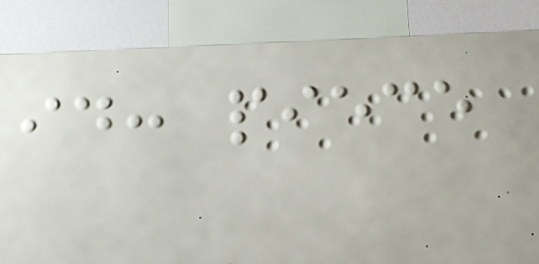id: piece
